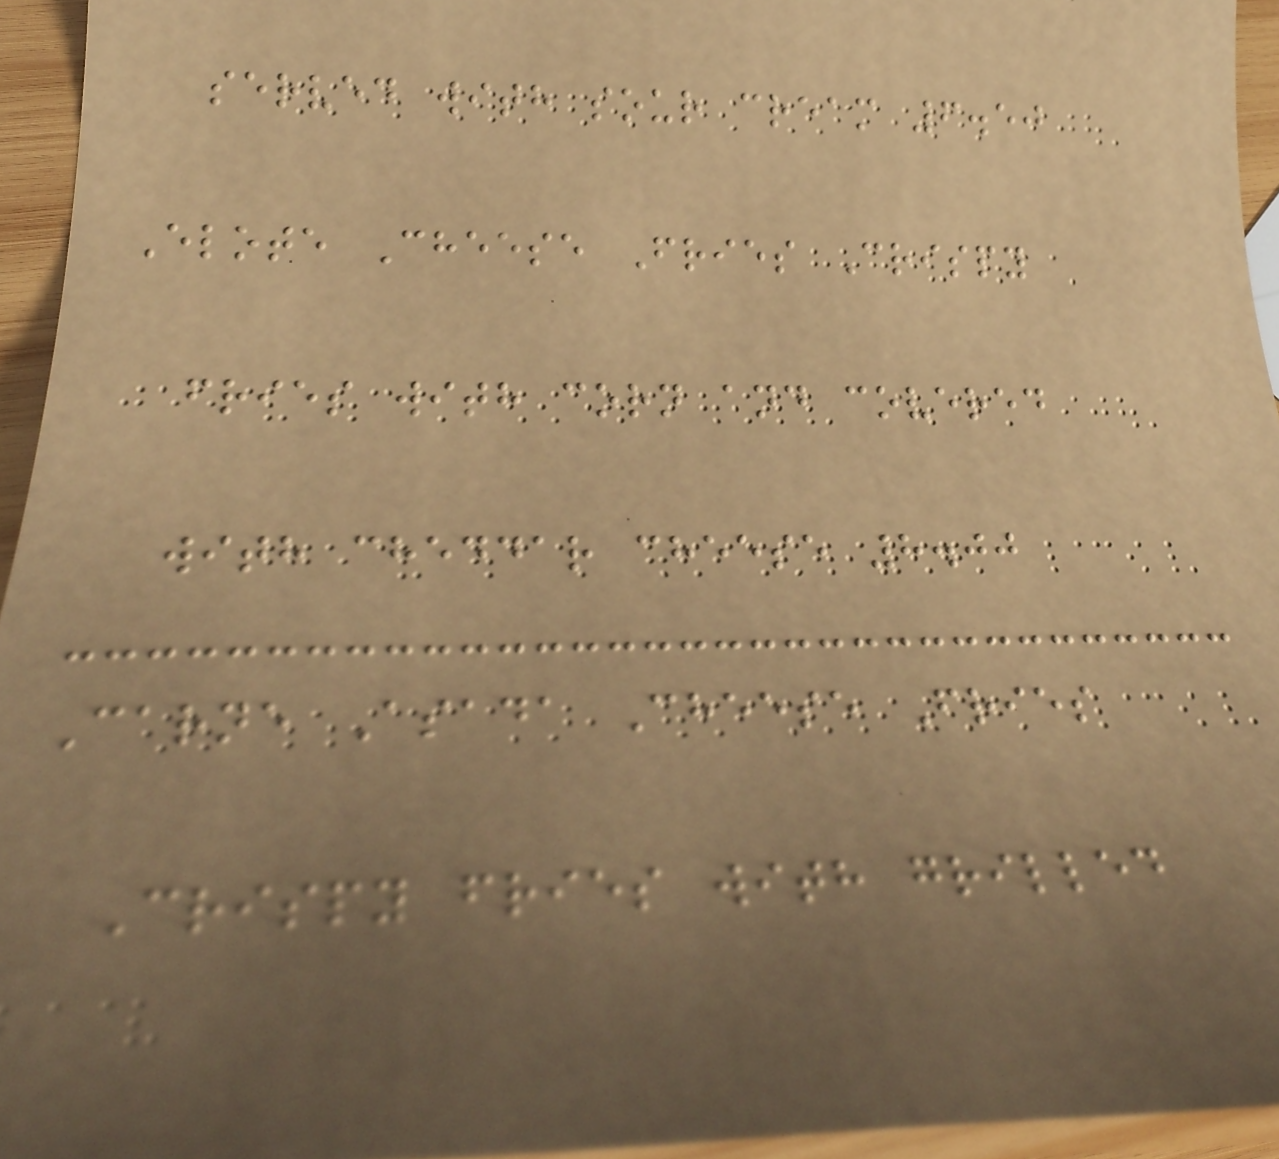served with sour cream 6.50
Elote Cheese Fries Crispy
fries with corn and covered
with cheddar cheese 8.00
Carne Asada Cheese Fries
Crispy fries with grilled
